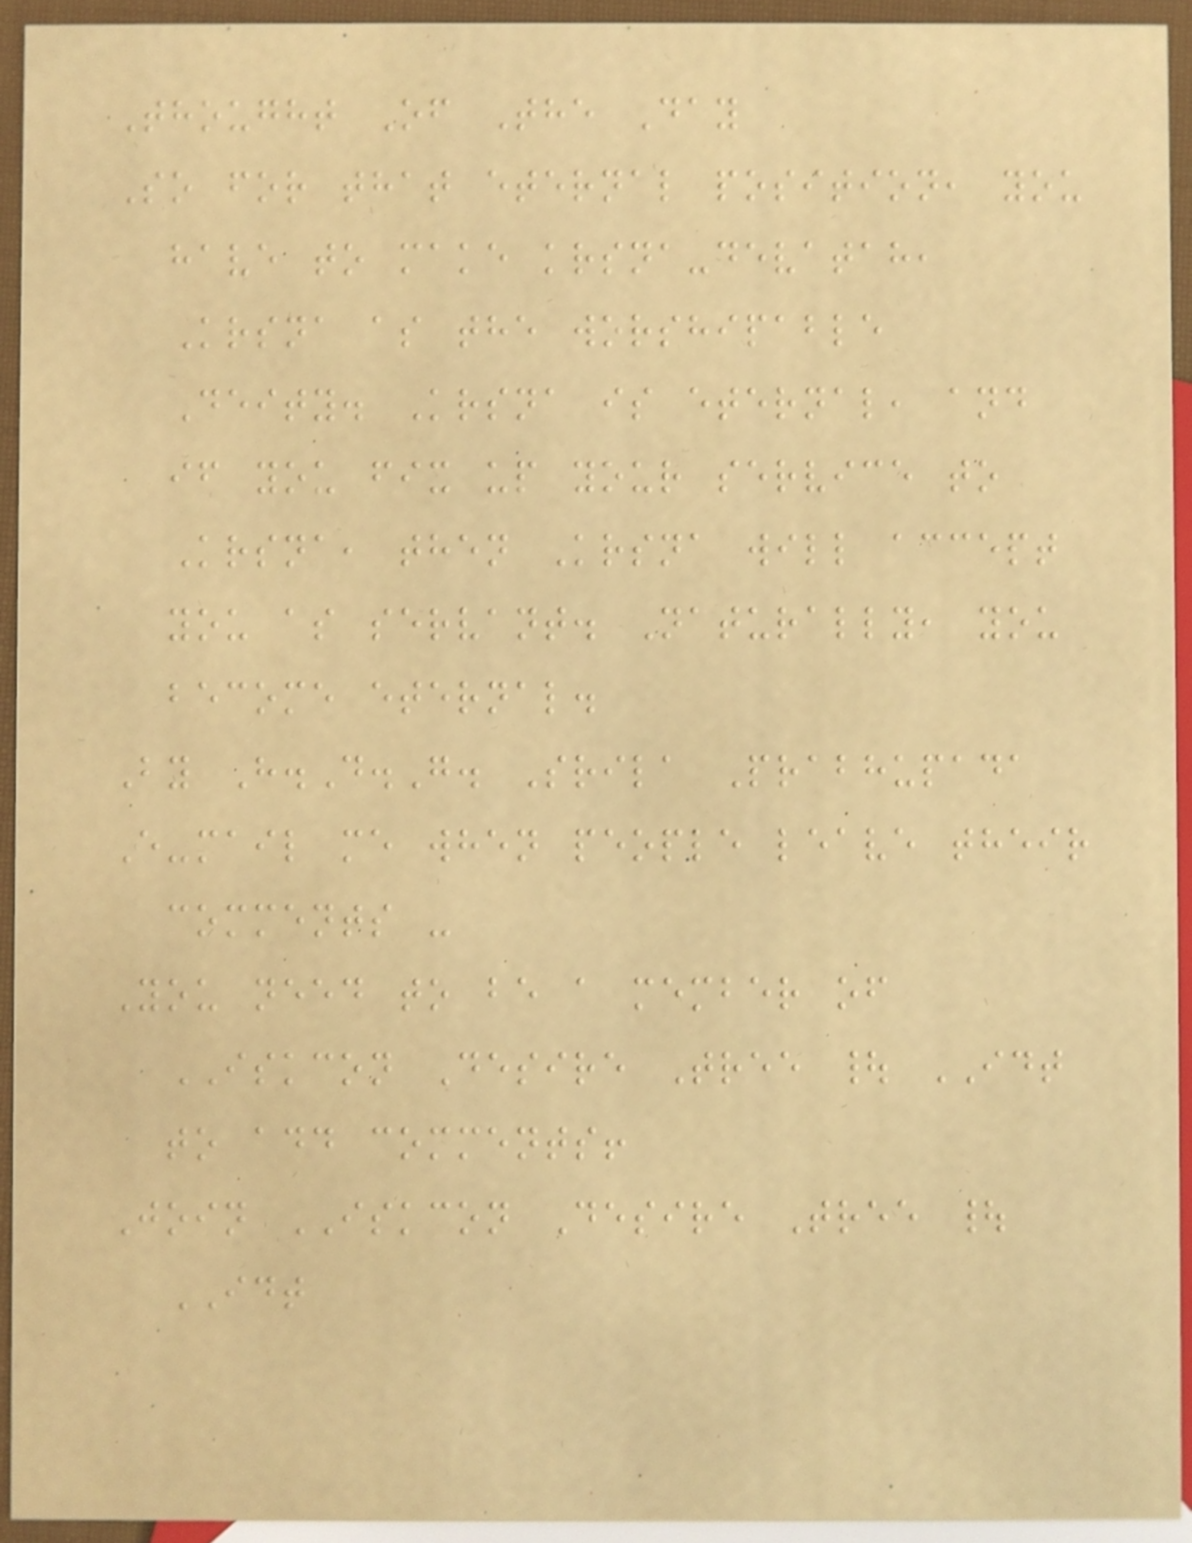Thought Of The Day
So for that eternal position, you
have to make krsna-devatah,
Krsna as the worshipable
Deity. Krsna is eternal, and
if you fix up your service to
Krsna, then Krsna will accept
you as servant. Naturally, you
become eternal.
By H.D.G. Srila Prabhupada
E-mail me when people leave their
comments -
You need to be a member of
ISKCON Desire Tree | IDT
to add comments!
Join ISKCON Desire Tree |
IDT
